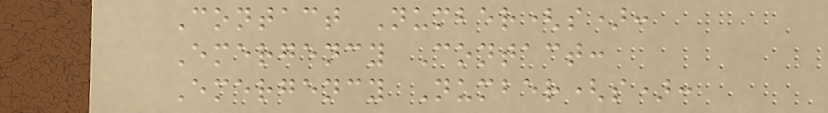Contact Number(s):
Emergency Contact:
Emergency Number(s):
